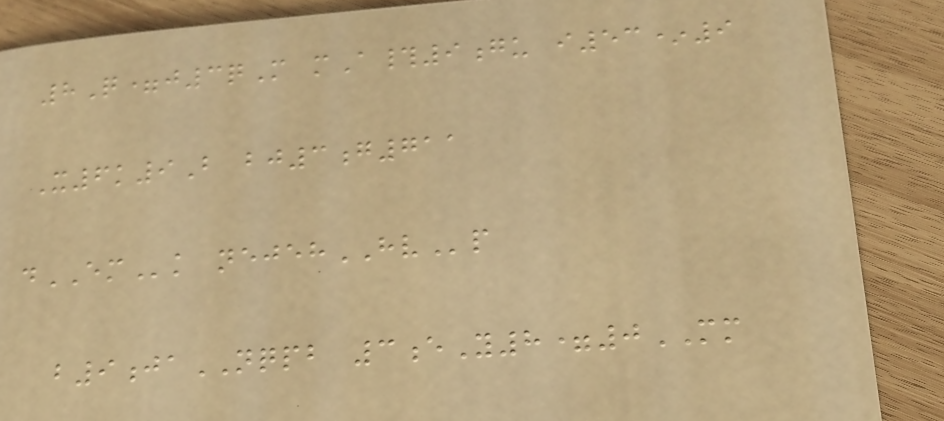8Q=j3qM mA#9gu i53*9
X6k9B bj3g711
dEMk nejehHVp
b9jaNQPB 3eY8=0MM
